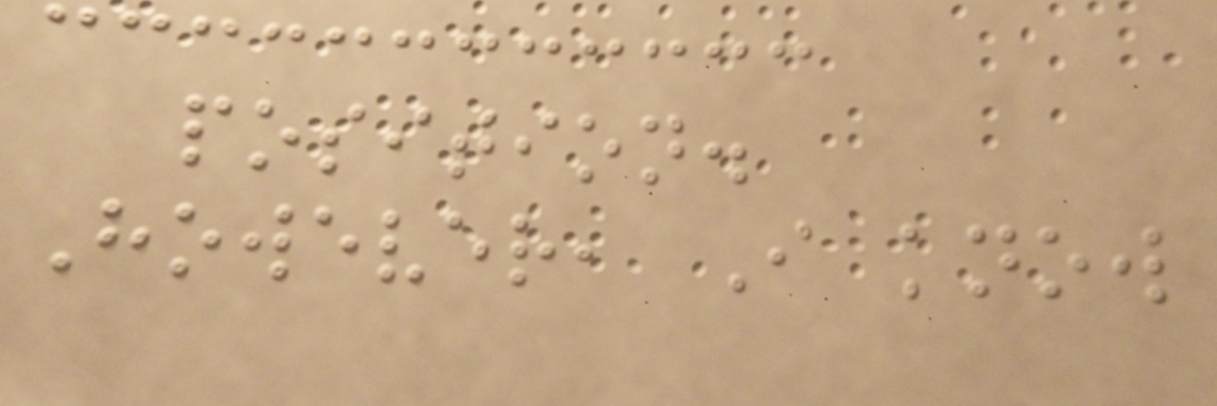position.
However, I know
